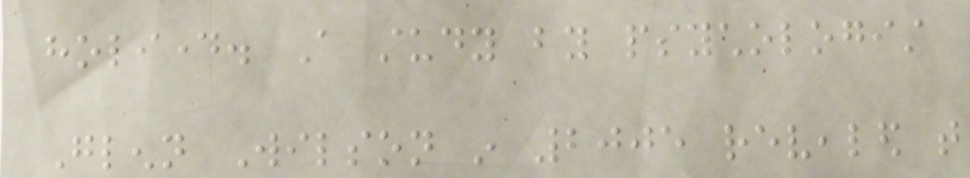holiday. A study by psychologist
Glenn Wilson in 2005 revealed that
